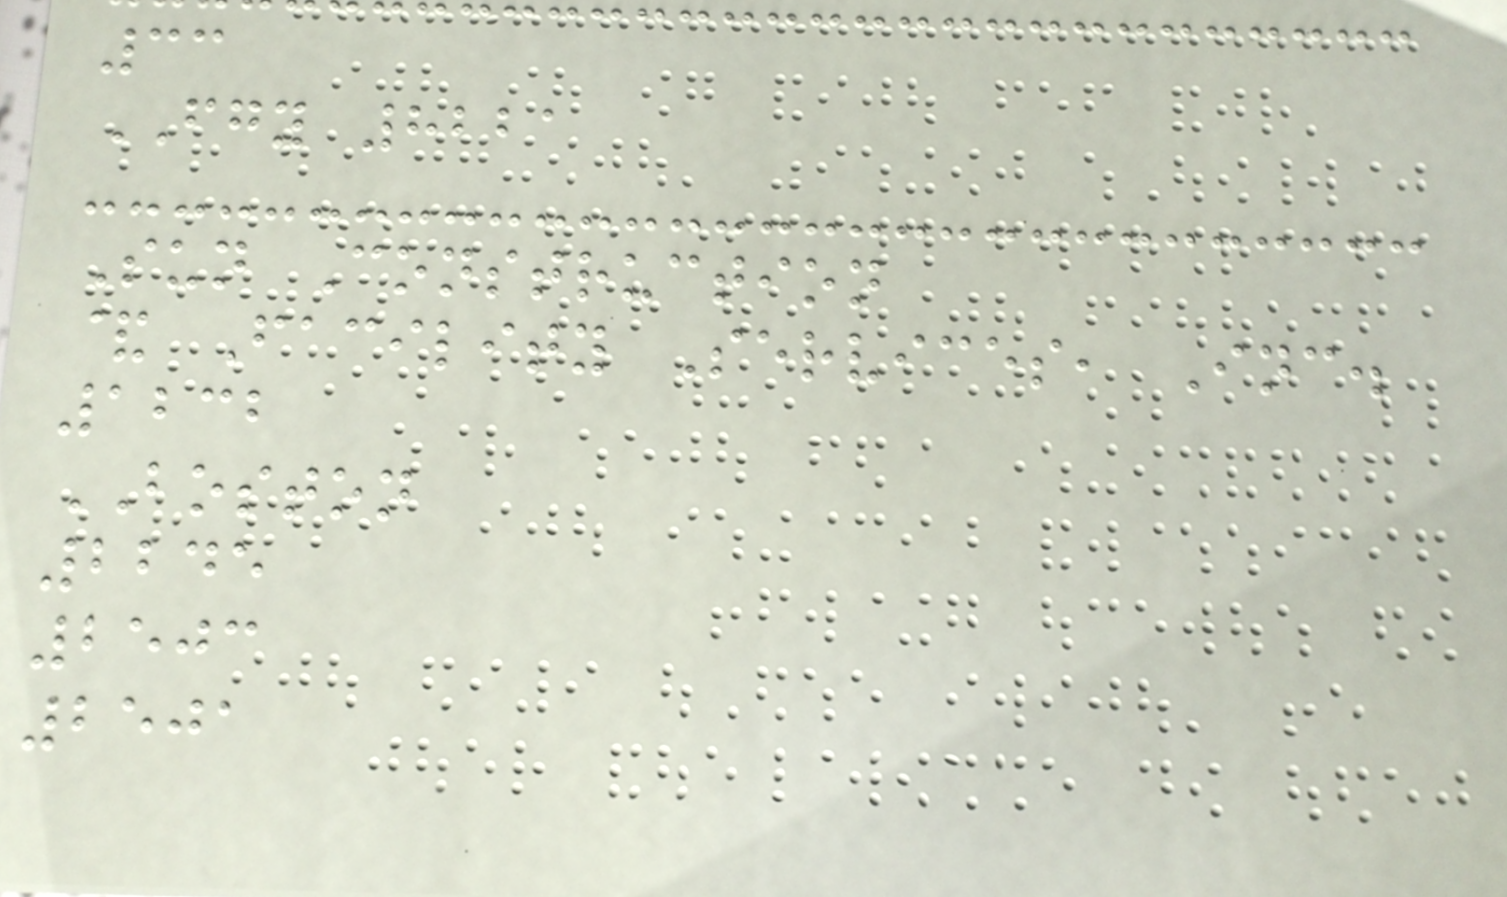33
FGY 8221
Sun Construction
& Facility Services, Inc.
1232
BOSTON
2245
2503
2501
